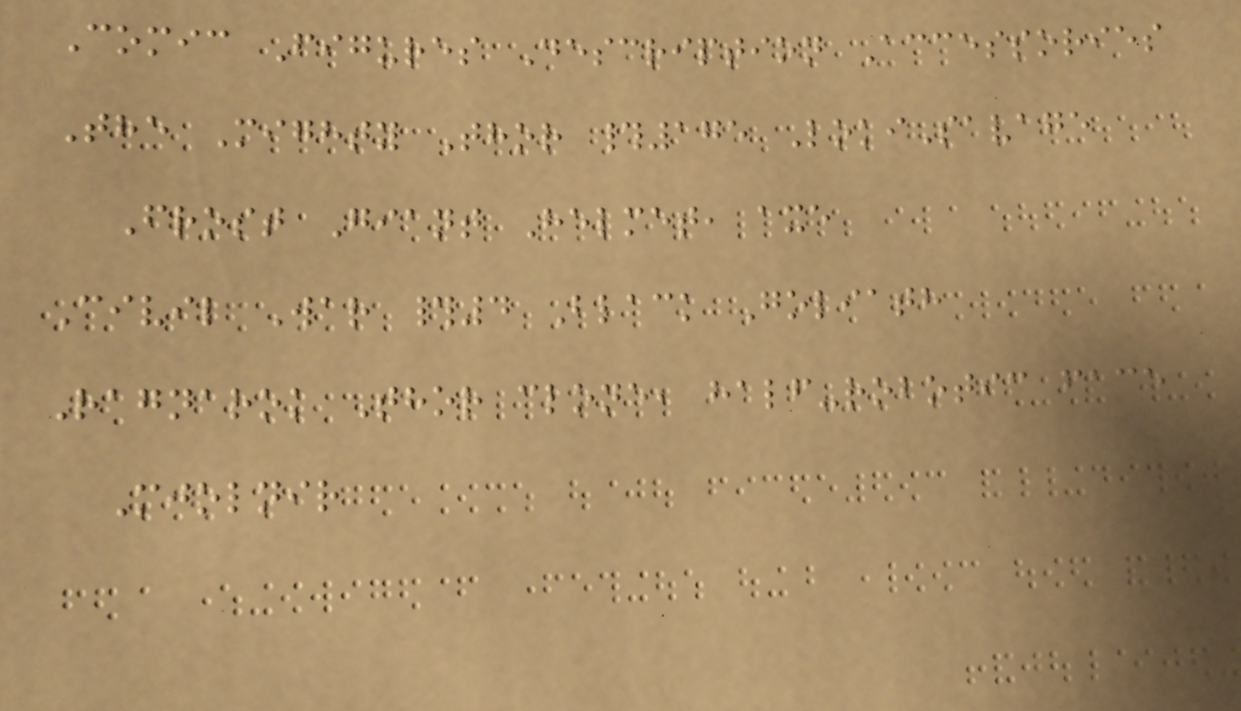Comic Figures Description Accessories
The Mighty Thor #175 LokiSavage
Frost Giant Helmet, axe
Civil War #4 Black Goliath
Ragnarok Thor clone, half-robotic face
Mjolnir
